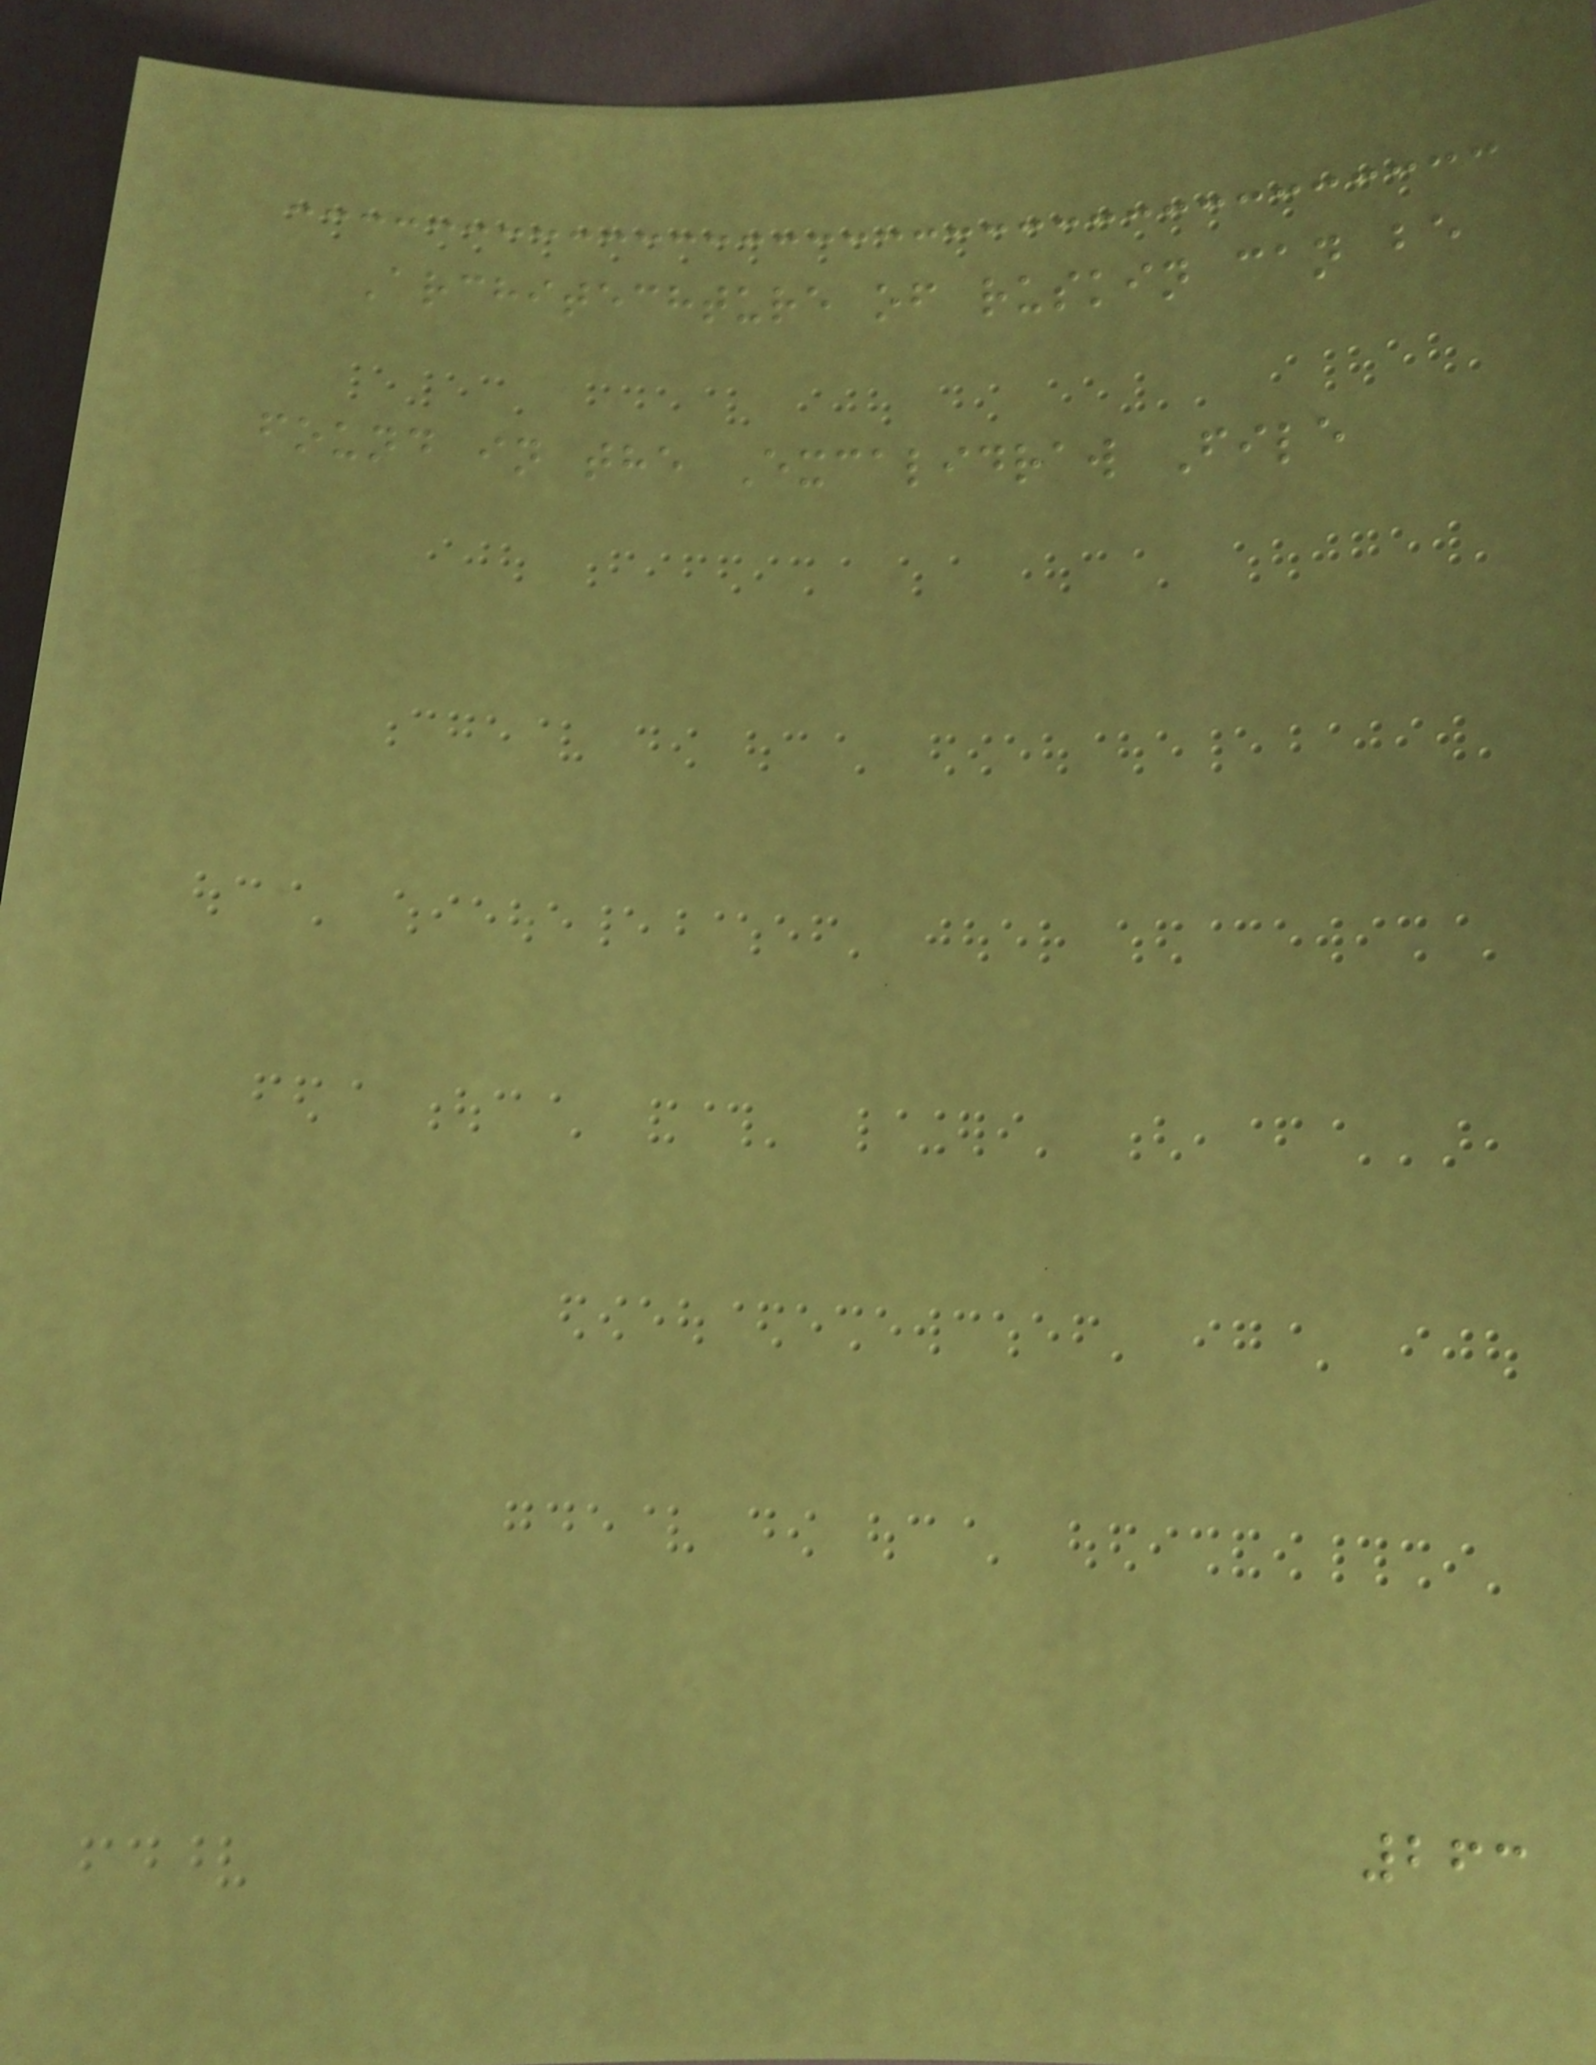Architechture of ruskin can be
found in the Excalidraw File
263
